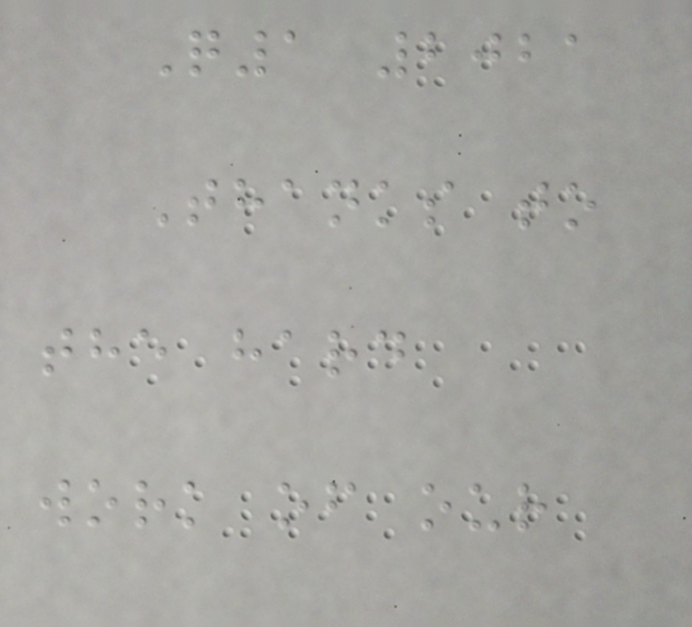Q1 2021
Thanks to
the hard
work of our
